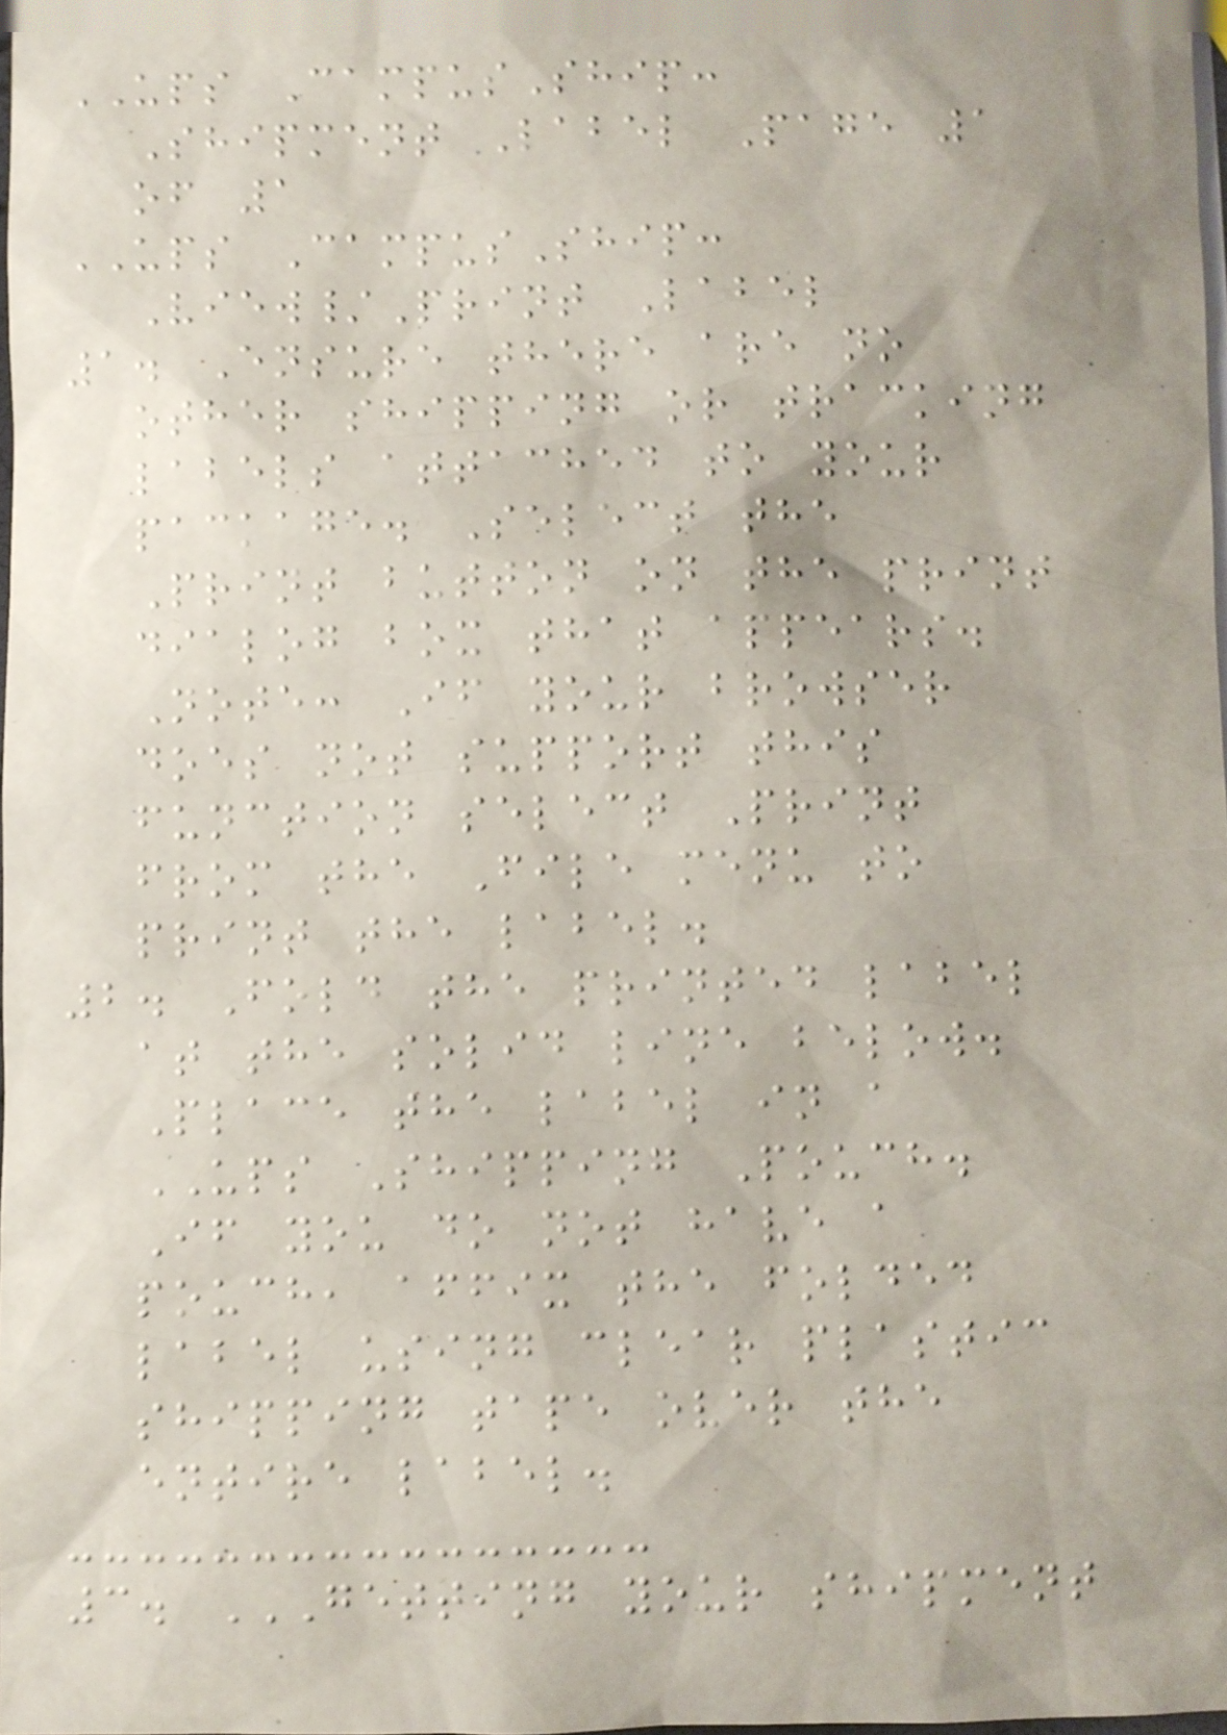UPS CampusShip:
Shipment Label Page 1
of 1
UPS CampusShip:
View/Print Label
1. Ensure there are no
other shipping or tracking
labels attached to your
package. Select the
Print button on the print
dialog box that appears.
Note: If your browser
does not support this
function select Print
from the File menu to
print the label.
2. Fold the printed label
at the solid line below.
Place the label in a
UPS Shipping Pouch.
If you do not have a
pouch, affix the folded
label using clear plastic
shipping tape over the
entire label.
3. GETTING YOUR SHIPMENT
